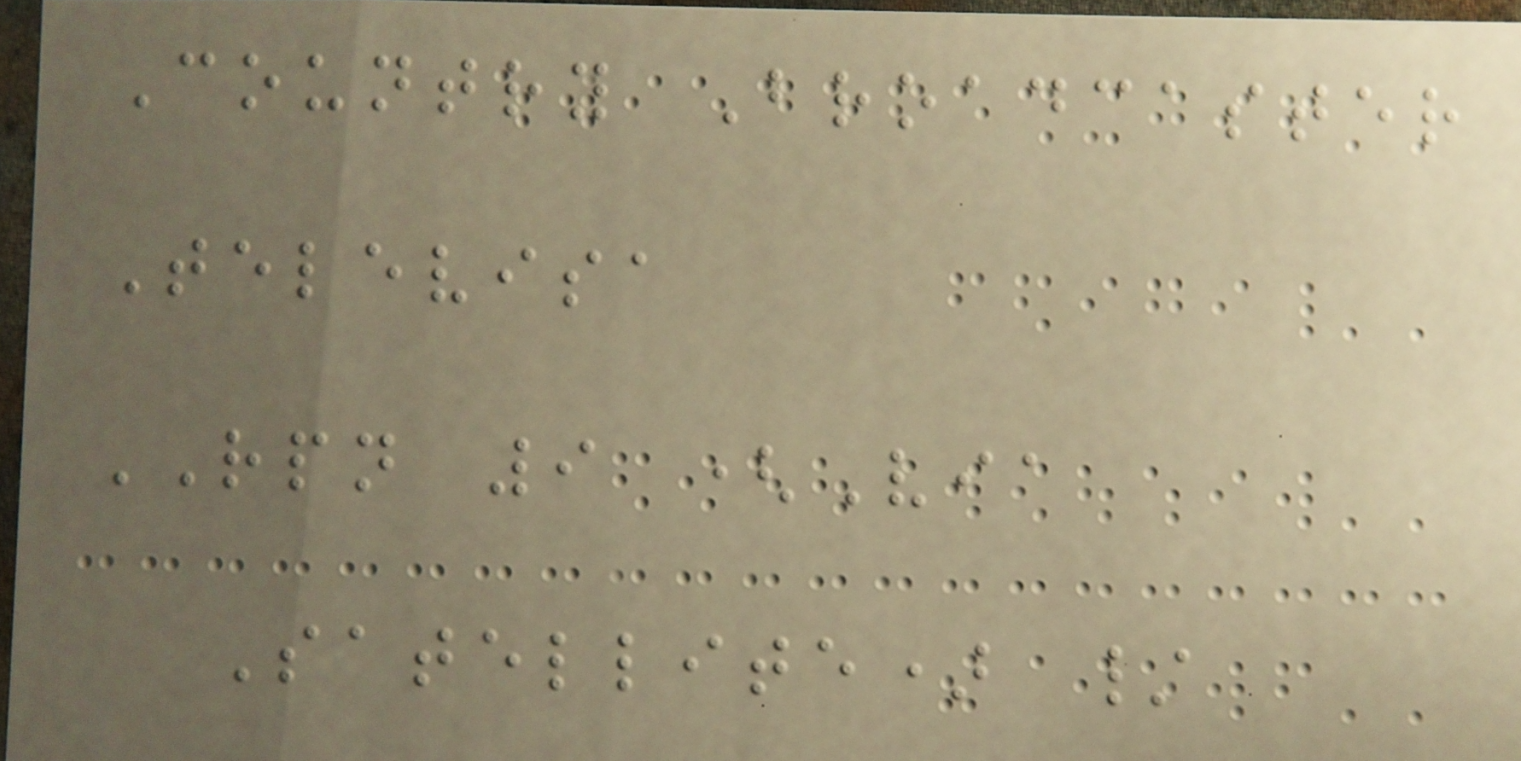Country Broadcaster
Televisa
RPN 9 (Via
Satellite) /
